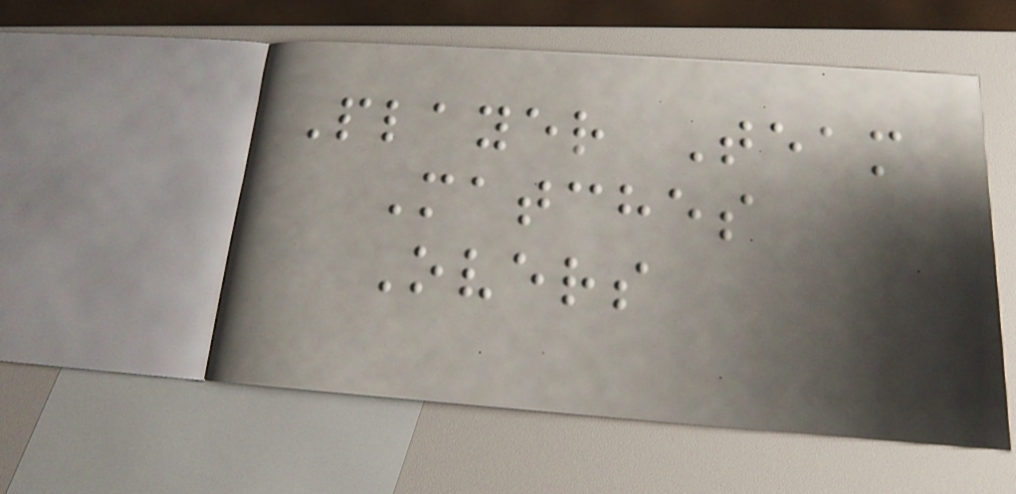Player Team
Matches
Overs
